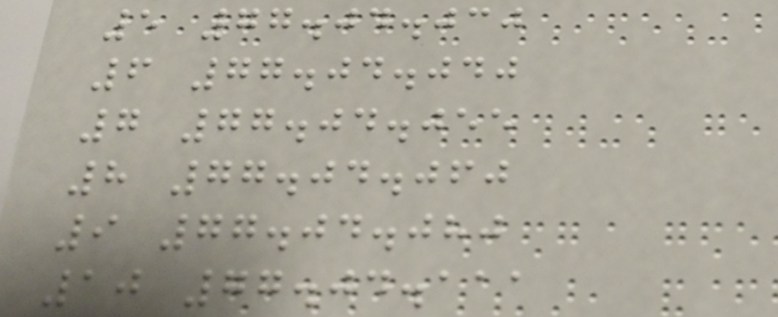5 77.04.030
6 77.04.040
7 77.04.055
8 77.04.060
9 77.04.080
10 77.04.111
